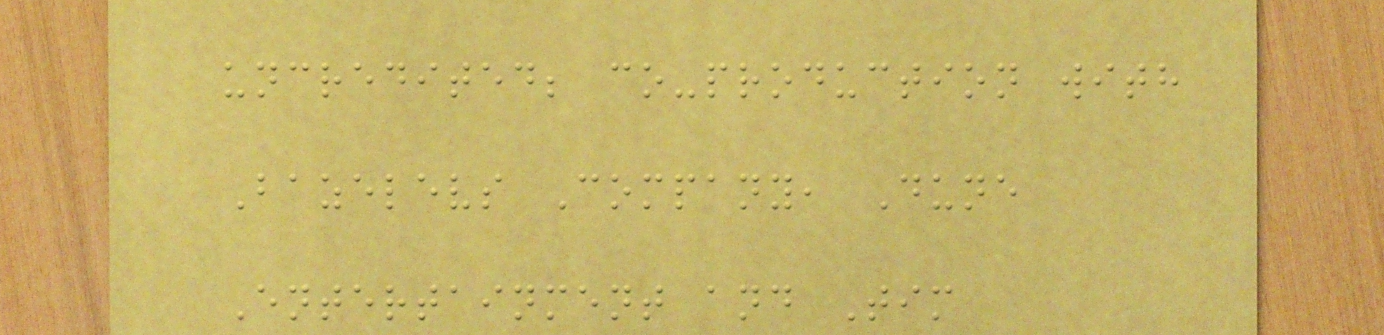uncredited; co-production with
Bazelevs Company, Dune
Entertainment and Tim
